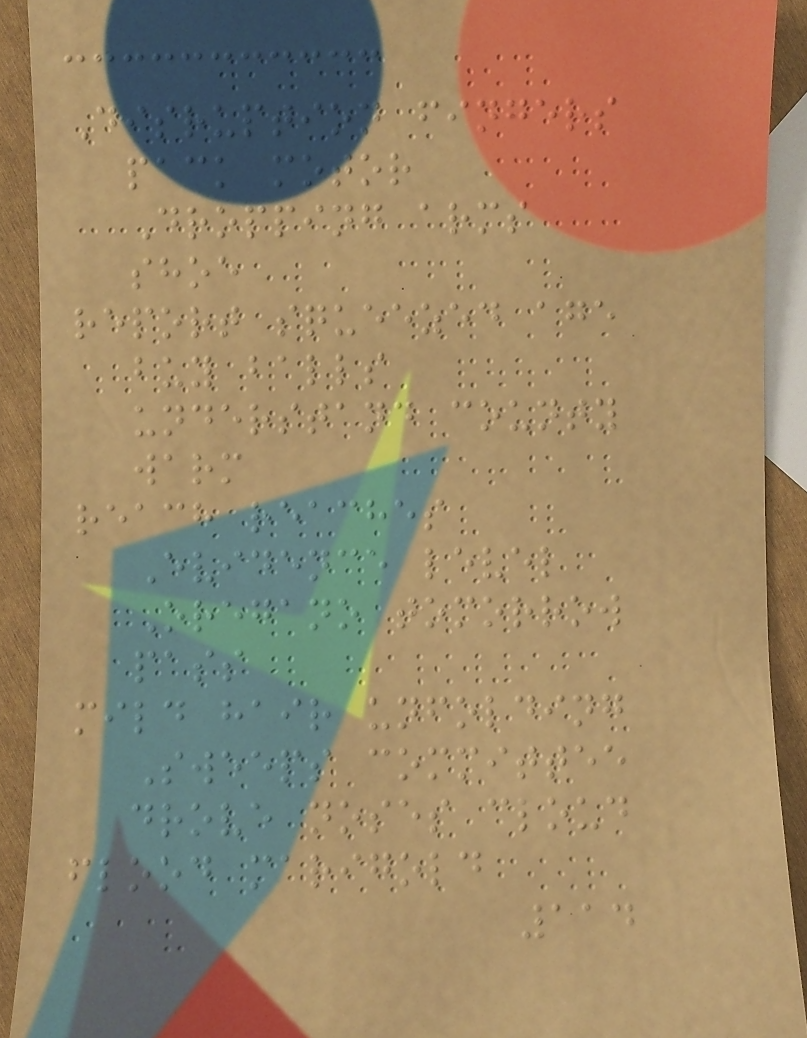Disruption fingers
pack motor
Dropping arms
shoe
report squeezed age
buy balls
understand county
warm
reach reaches
Evidence level
Oregano tomorrow
pass
mild hair unfolding
Sweeps committee
drove noses cloud
flood marigold
114
